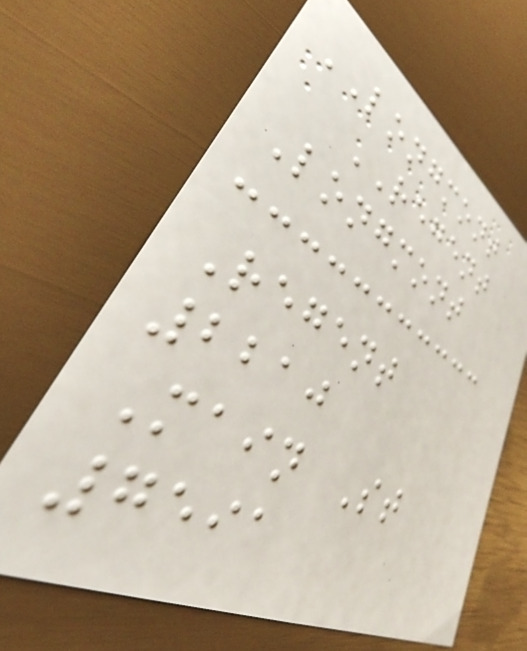LONGMONT
REGENT
Longmont
Regent
2210
Main St
7591
